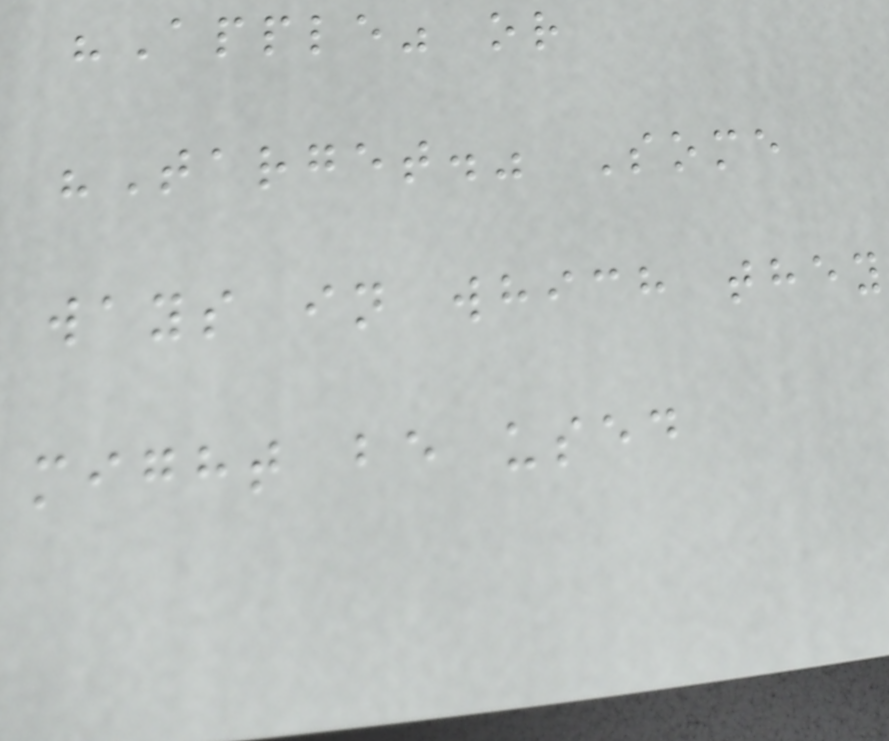"Apple" or
"Target." Some
ways in which they
might be used
